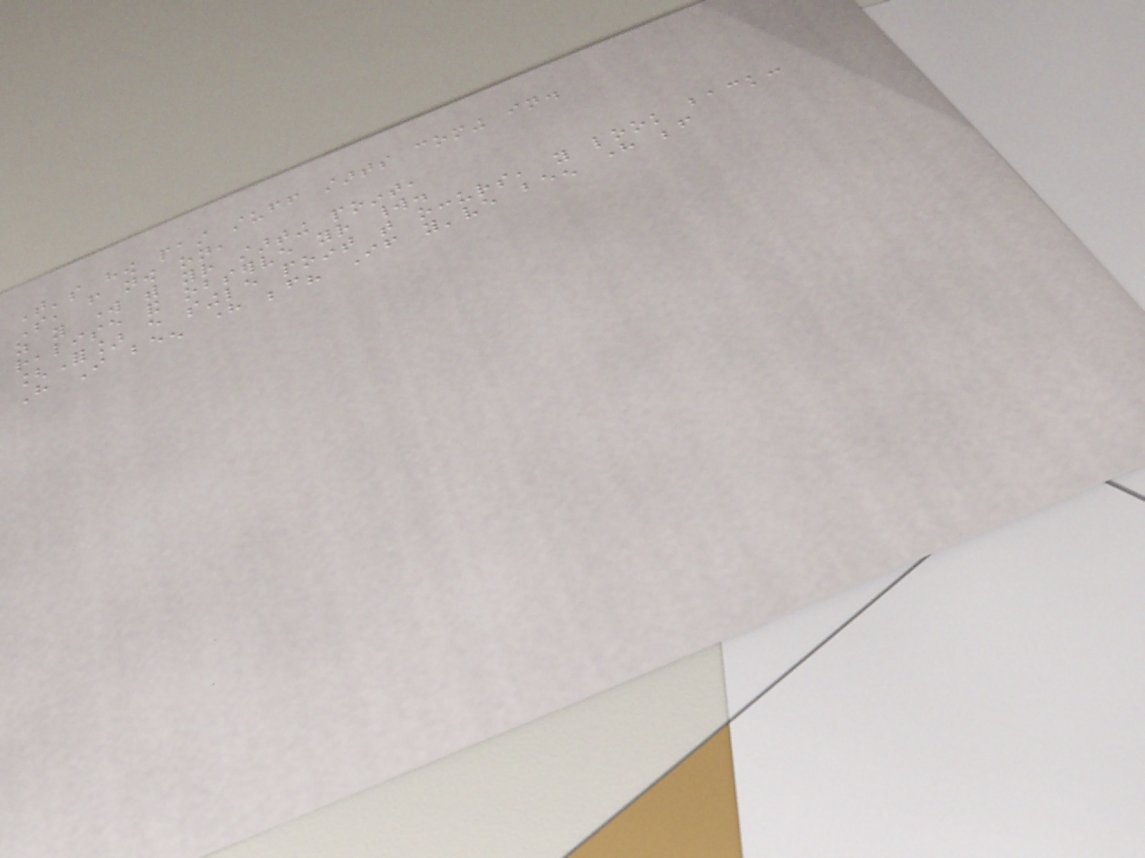That's how past stuff starts coming in.
So, from now on,
as you work with your starting point,
realise and observe your world.
[For] every single point that occurs, you look back:
Have I been here before? If you've been here before
